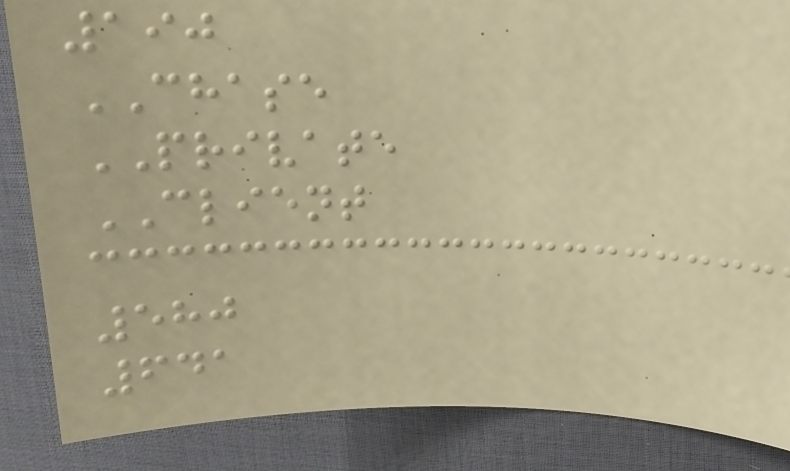190
CHASE
PRIVATE
CLIENT
580
641
